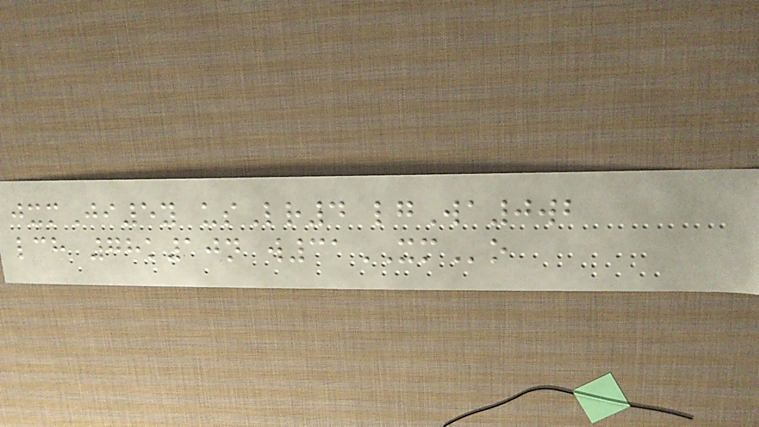jxmJi5y usLr4 lgWa0wb
lch 78k10n w31XMo
